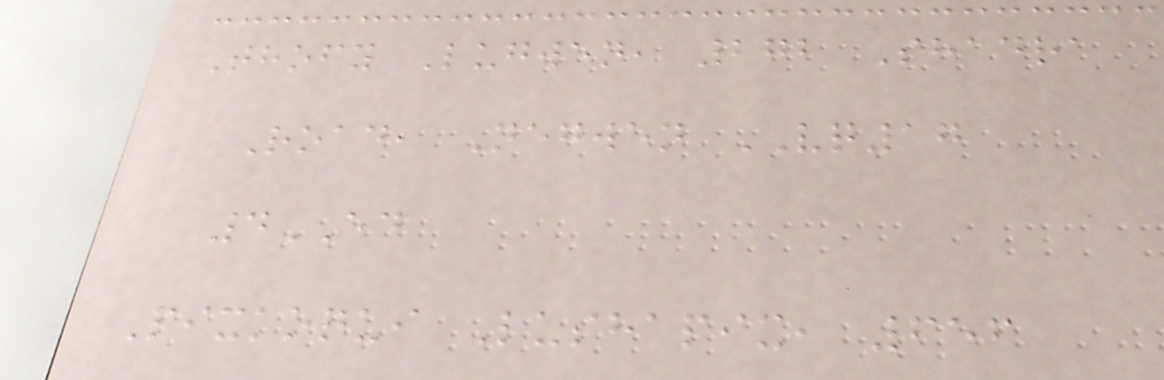Thofy Lugwen, 272 Shadra
Road, Negwen VQ17
4ED
Pixkoqui Lushapix, 656
